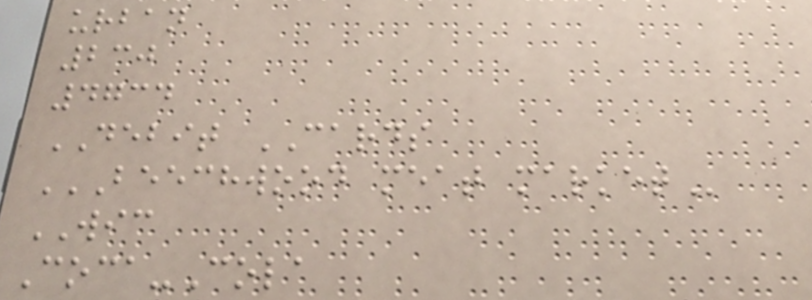urban
230
4734
DEBIT CARDS
BEECHWOOD MEAT MARKET
WIC
Coca-Cola
